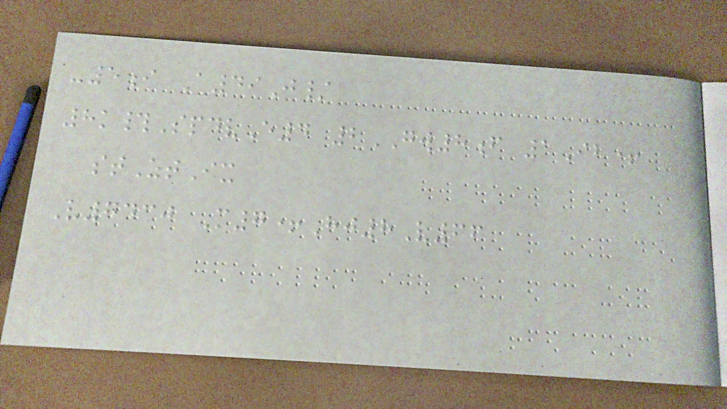-5i A49J/
8k#SpdvE4 2GW8f 1Ib+
stZtIx
V7430 M7+Hj8V66
